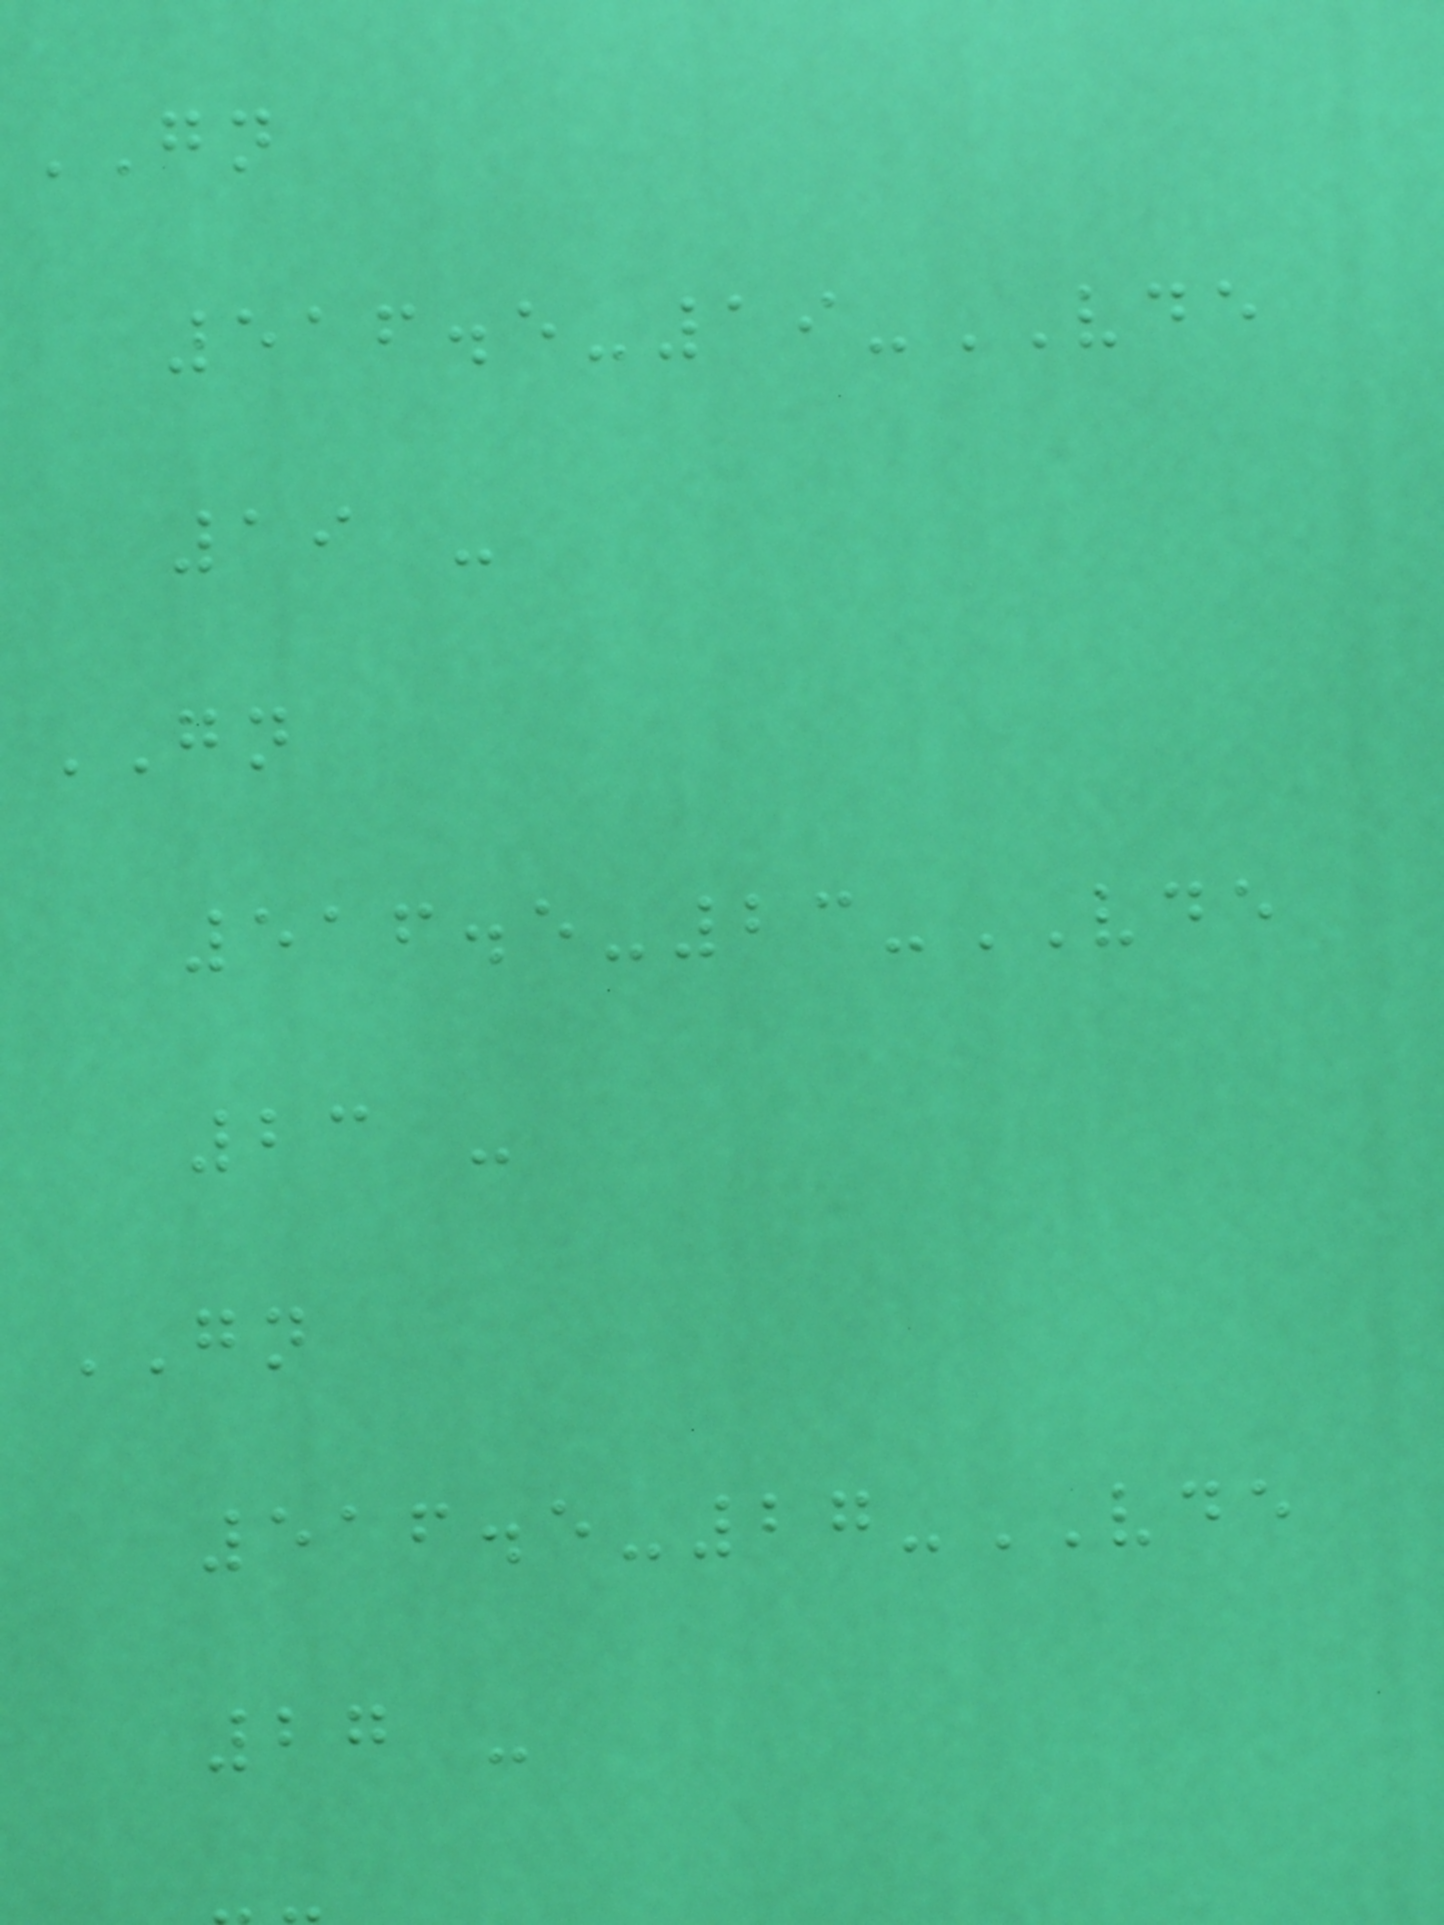GN
516.5-19-VDE
19 -
GN
516.5-23-VDE
23 -
GN
516.5-27-VDE
27 -
